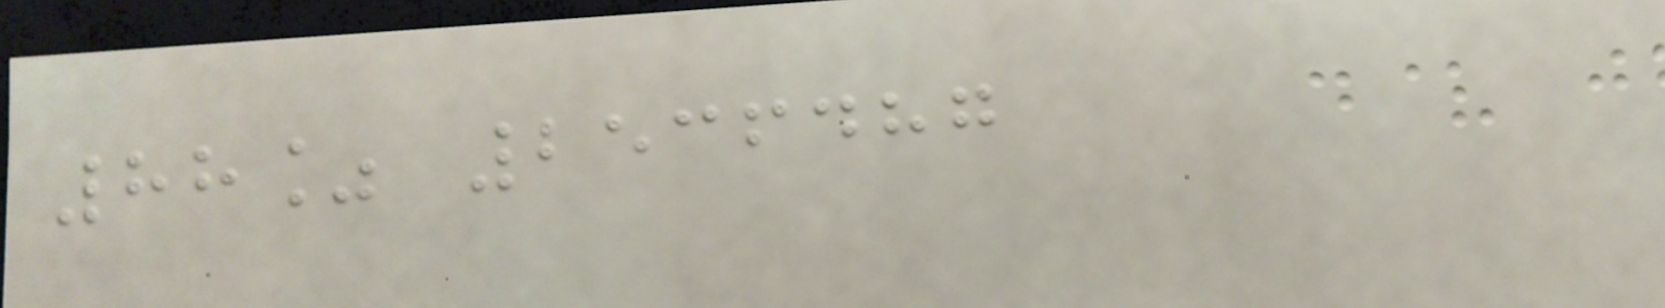88% 2536487
